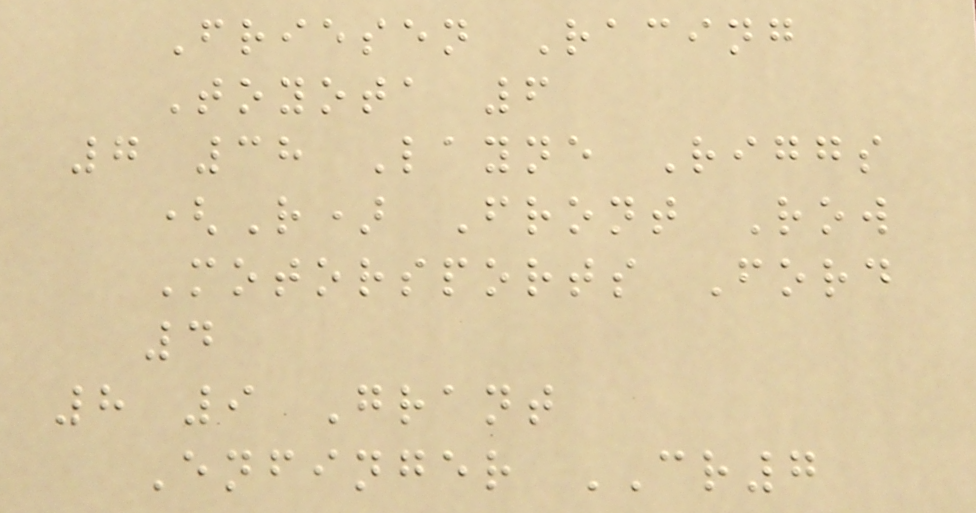Friesen Racing
Toyota 6
7 38 Layne Riggs
(R) Front Row
Motorsports Ford
4
8 9 Grant
Enfinger CR7
